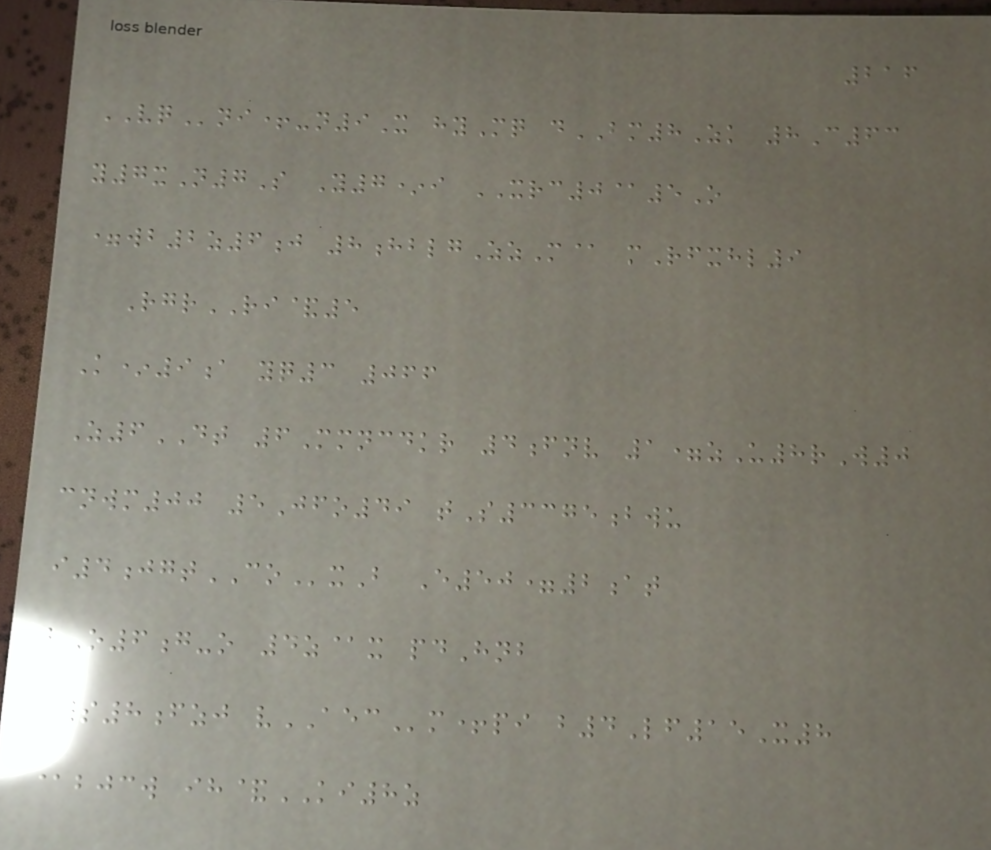216
VQni+-n9X hyMq dBM8Zk 8C63
y7xN7S Y7*i XRC0@5O
=wb2z6j 8hblgZzM@ mRfxhl9
RgrRI&5
K*9a yq3 066
Z6DT 6Mmncdkr 4fnv 1=zU8rW0
cnwm00 5Jfo49 tS3375bwu
i4jgtCOxB E50=2at
bO6g-o 4z@x pdHnb
qws8fzj vAECm+pi b4Lf15X8
@bjcw ih&KI8z
